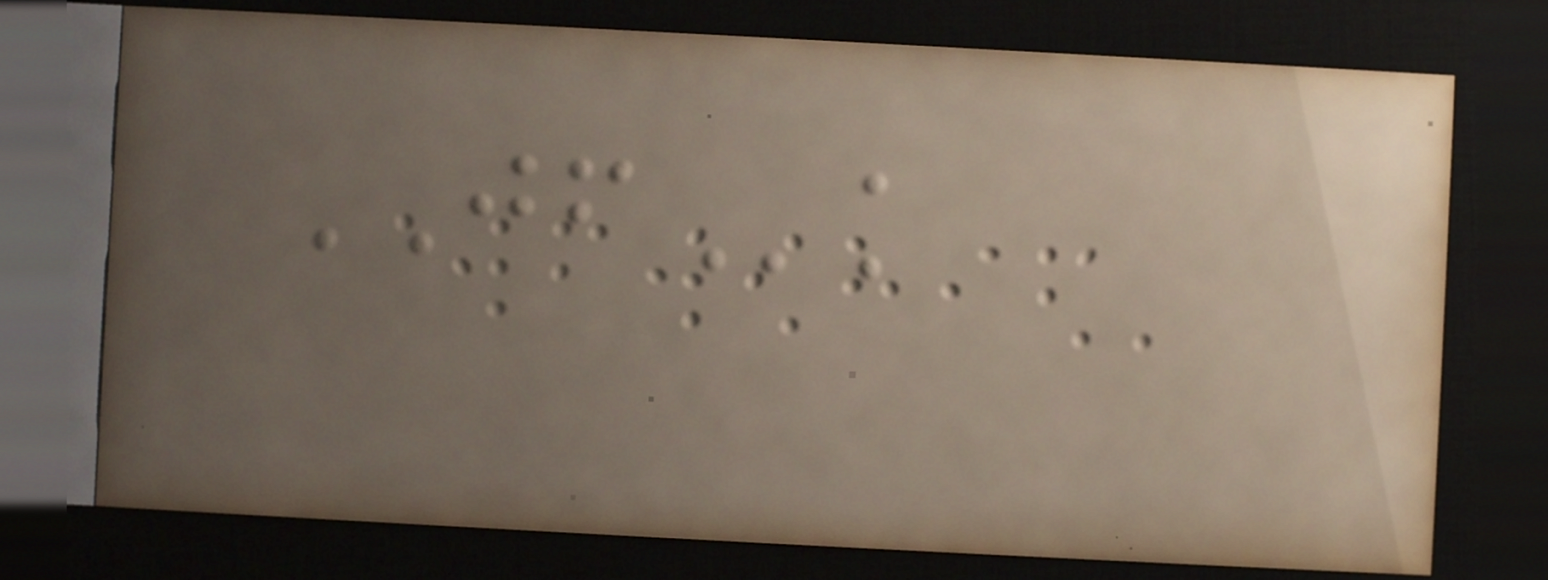JFk
